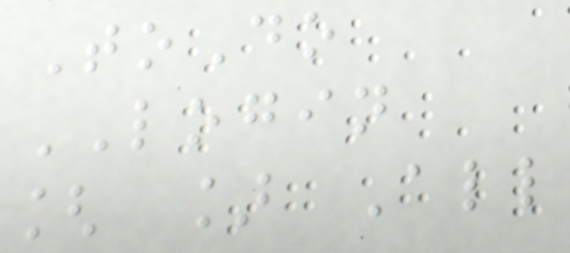ToDo
LOGIN
[ ] All
